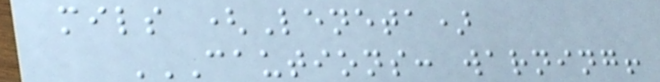mils (Leneta)
CAUTIONS: WARNING!
